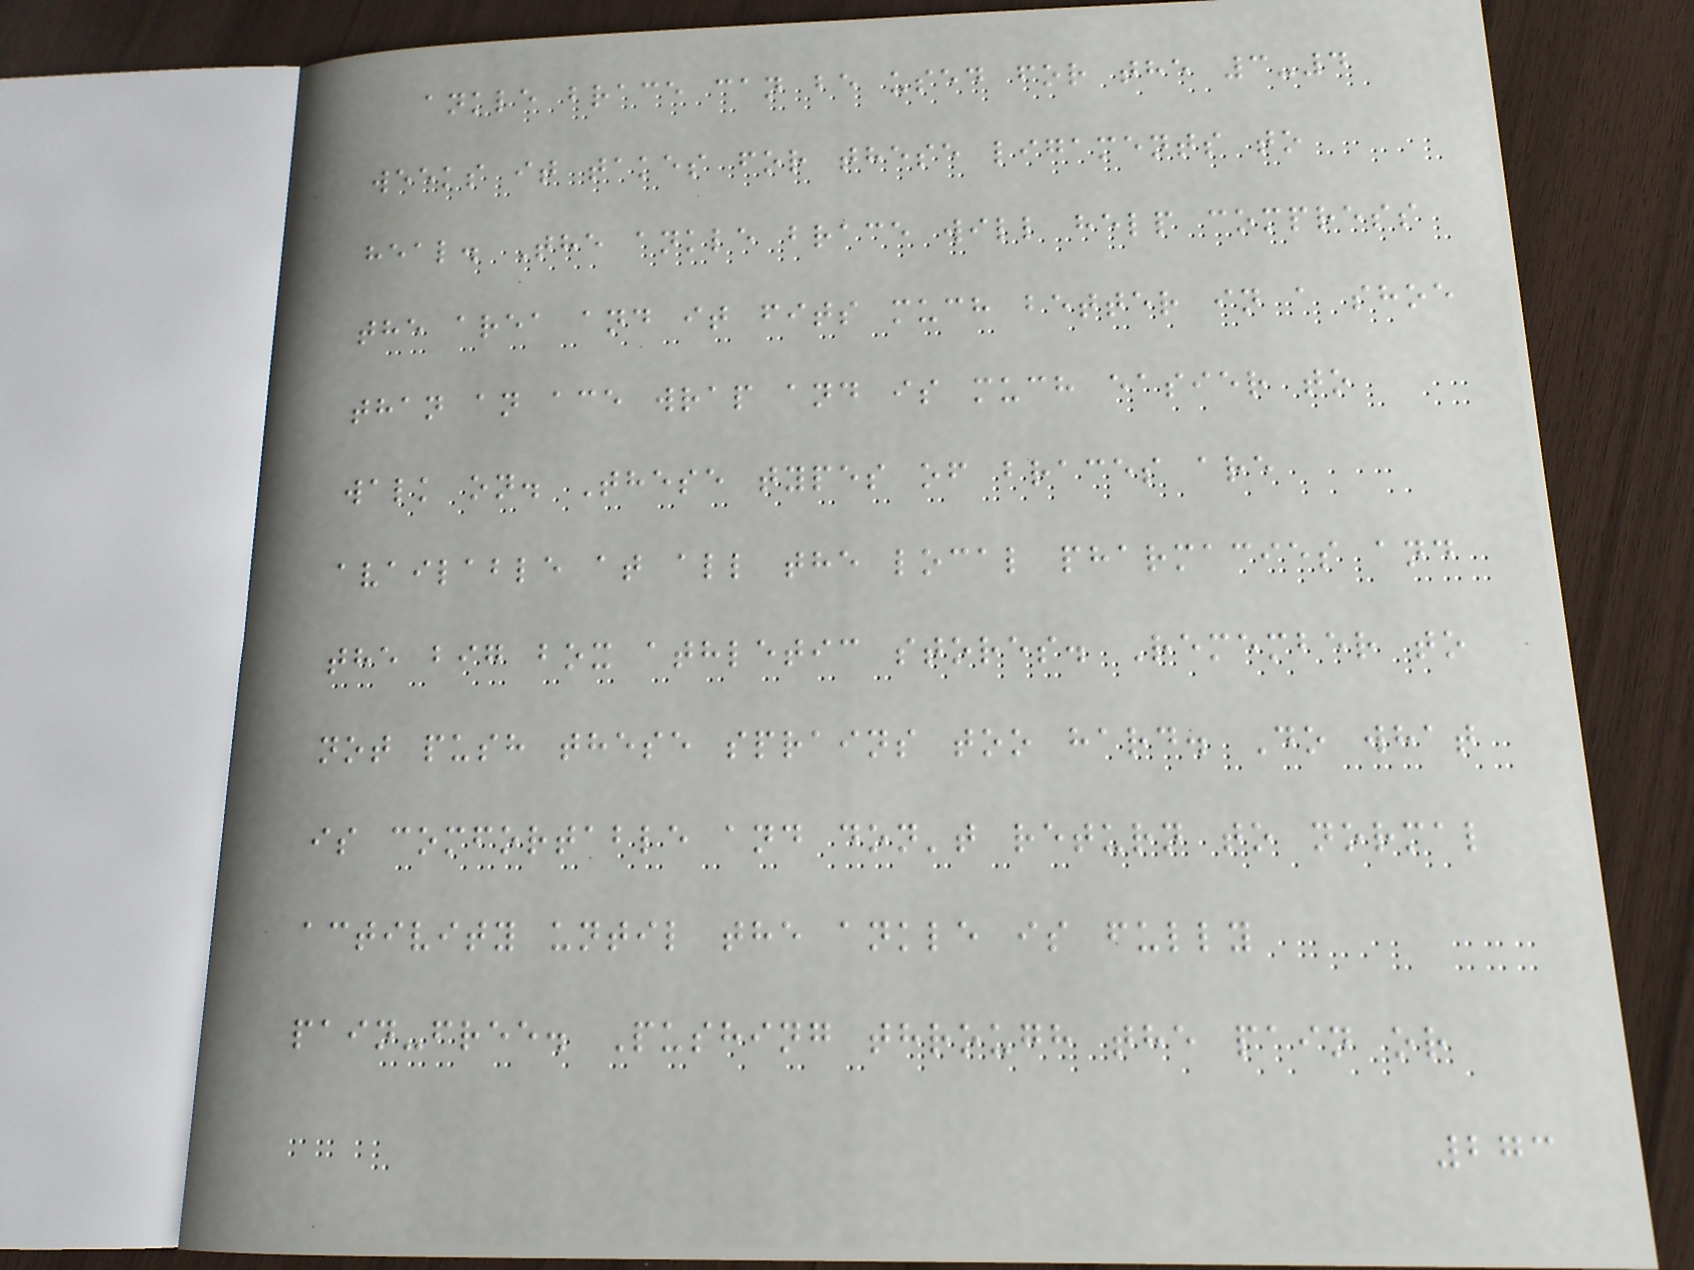ankle brace can be used for the 3-4
weeks it takes for these ligaments to
heal. The ankle brace will help compress
the area and it fits much better in a shoe
than an ace wrap and is much easier to
walk on. These types of braces are
available at all the local pharmacies and
the big box athletic stores. Remember to
not push these sprains too hard. Do what
is comfortable and don't return to normal
activity until the ankle is fully
pain-free. Pushing through the pain or
273
